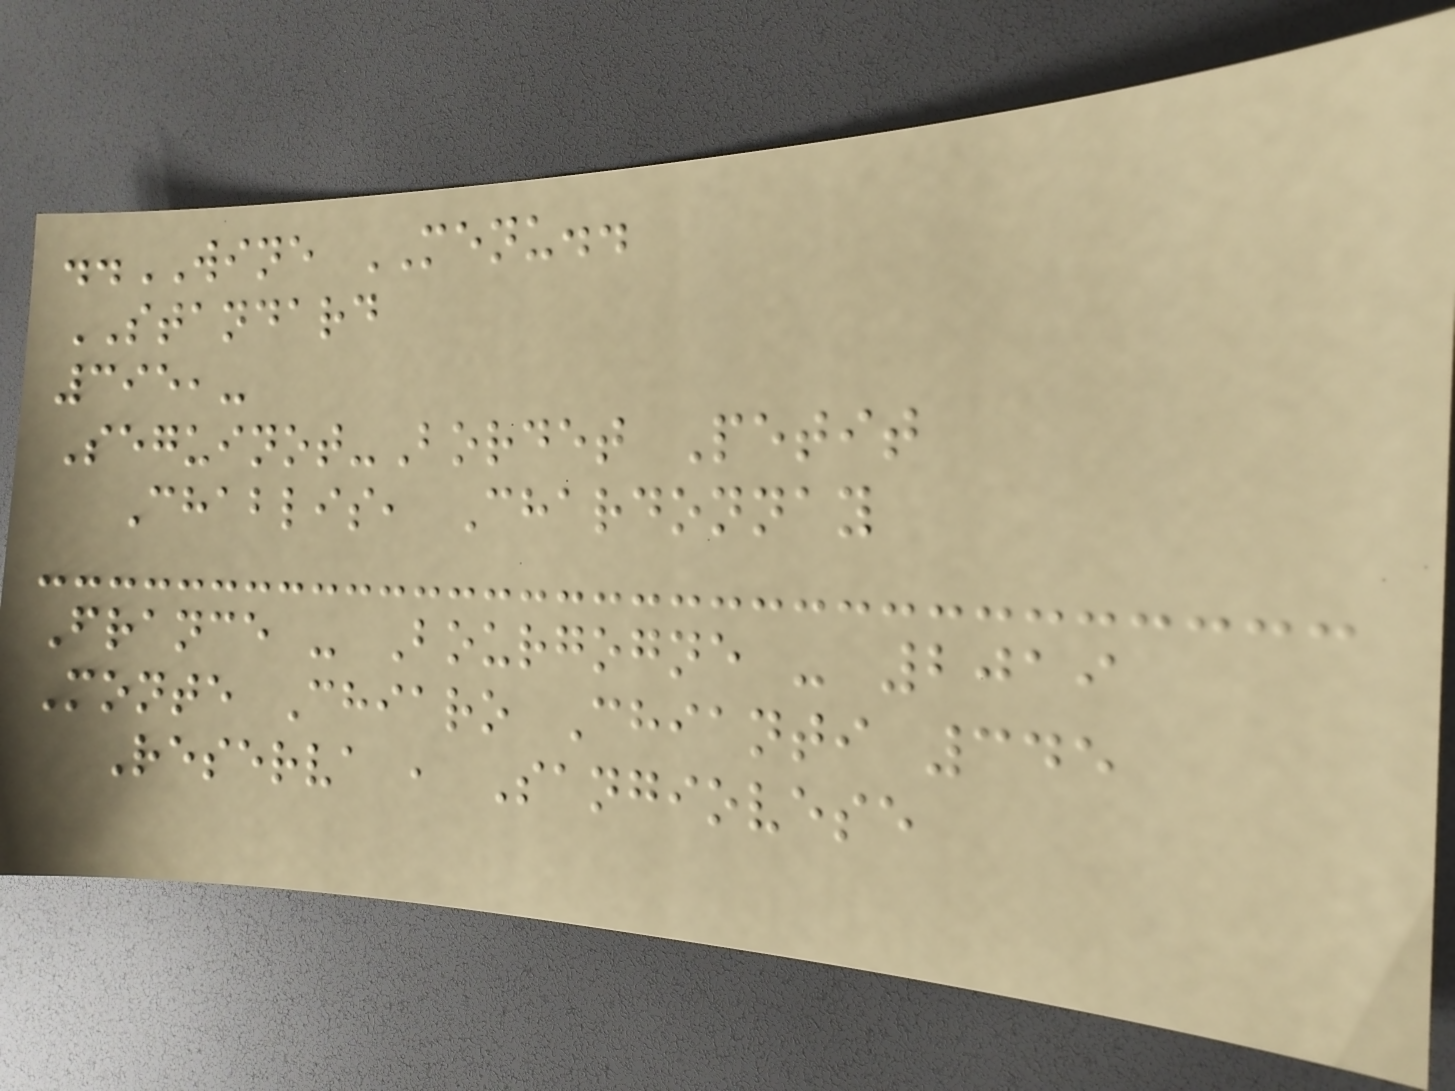..WINE MENU..
STANDARD
395,-
Seguinot-Bordet Petit
Chablis, Chardonnay
France - Bourgogne - 2019
Monte Chiaro Chianti 345
Reserva , Sangiovese
